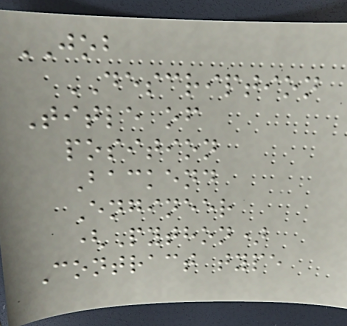JOB
DESCRIPTION
Title of
position
Backend
Engineer
(Python)
Contract type
